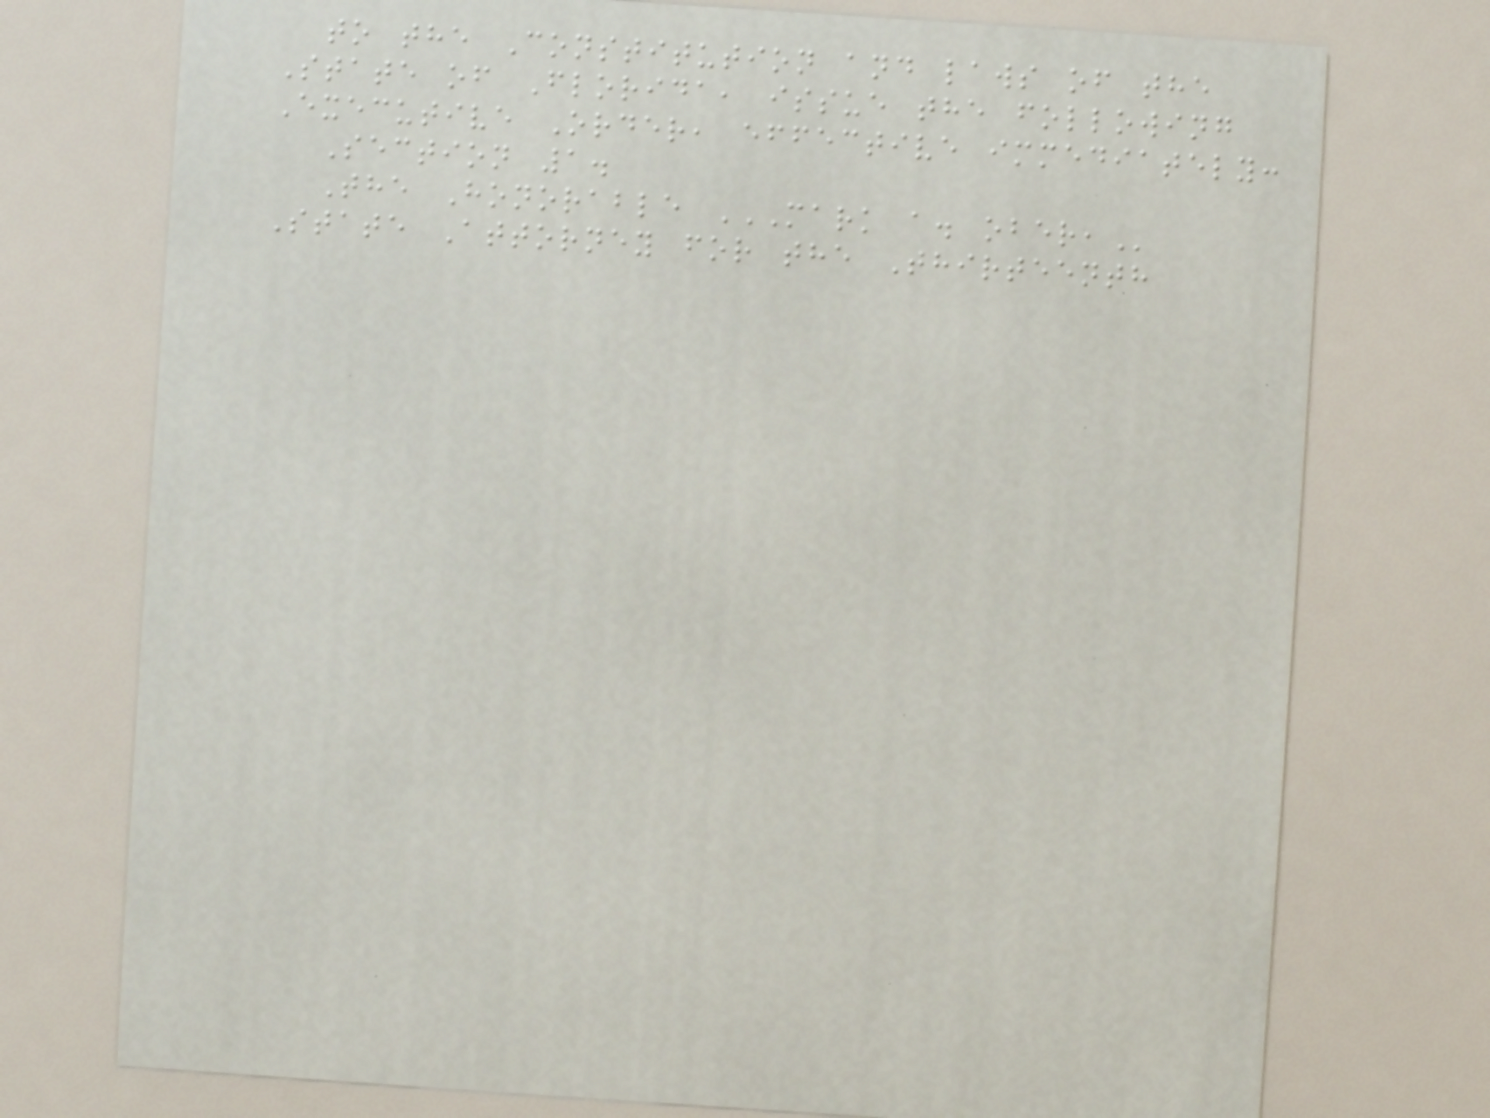to the Constitution and laws of the
State of Florida, issue the following
Executive Order, effective immediately:
Section 1.
The Honorable MARK A. OBER,
State Attorney for the Thirteenth
